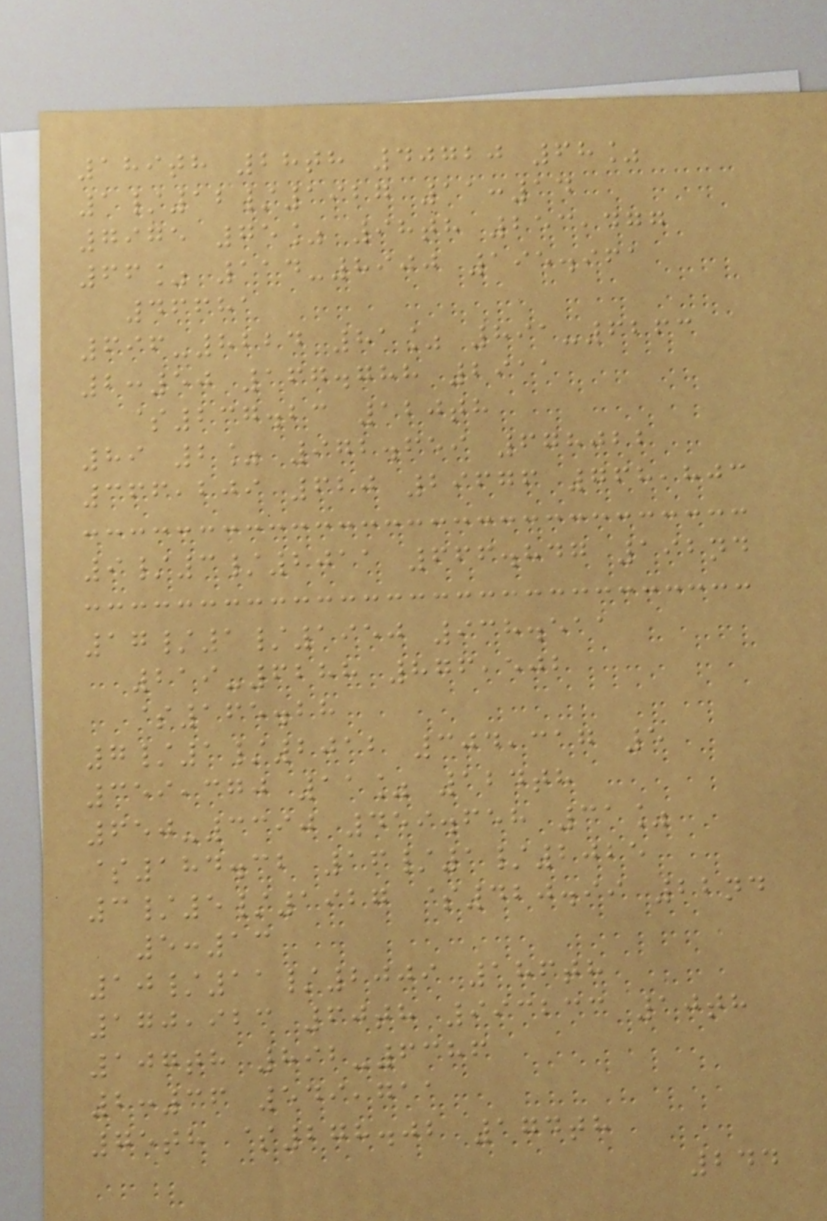189th 28th 40720 68%
1/12/1927 11:14
7975 75% 98th 253,477
66% 114-8900 195.961
46681
696-8224 81% 891-6263
2:50 167.788 2911
$237.23 120th
89 2% 972.659 678022
366,209 620 29676 768,803
9/3/2011 666.847 192nd
17/1/1950 938.511
219-6288 876,502
$165.28
7/1/2012 304,317 5
359,370 11% 124th
650-3390 459.658 31%
$184.32 16/1/2025
3/5/1927 $420.99 22nd
5:13
10/11/2009 186th
170,923 60th 993233 10th
107th 892-6386
2:36 549,711
75th $278.02 174th
244
